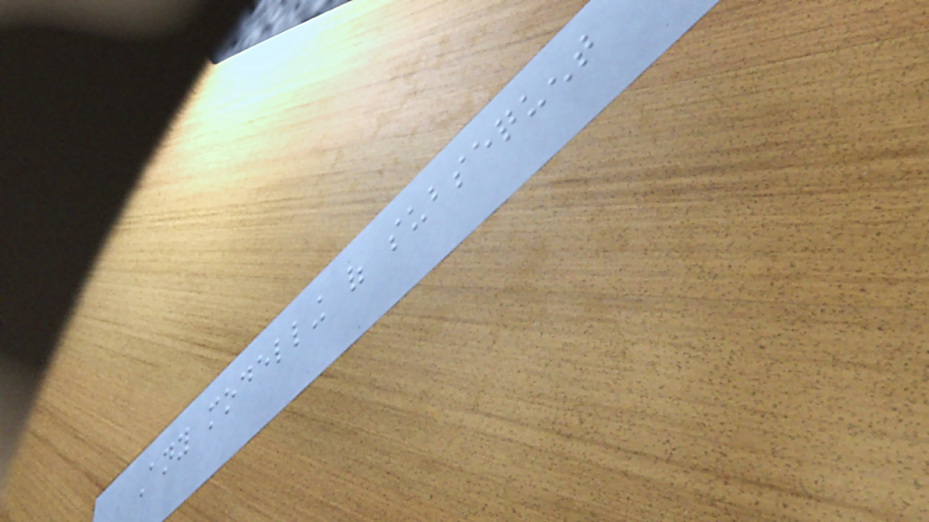Any modelling of subsequent
